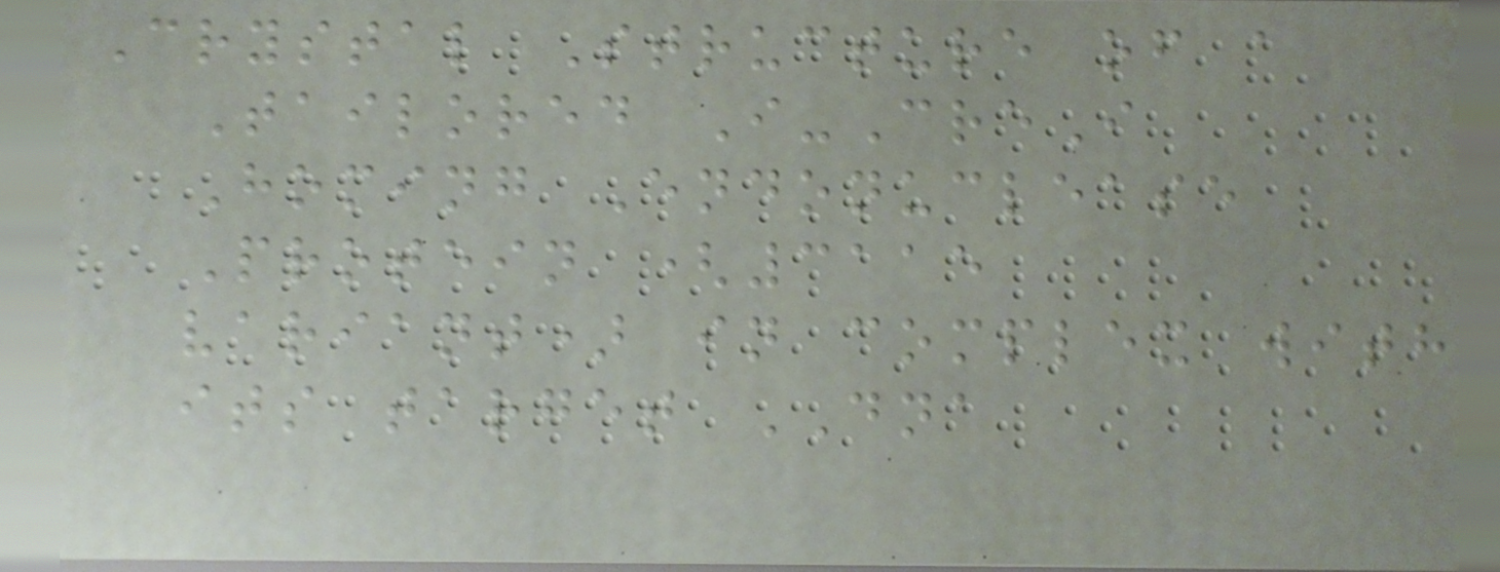Crystal Structure of a
Tailored I-CreI
Homing Endonuclease
Protein (3115
variant) in complex with
its target DNA
